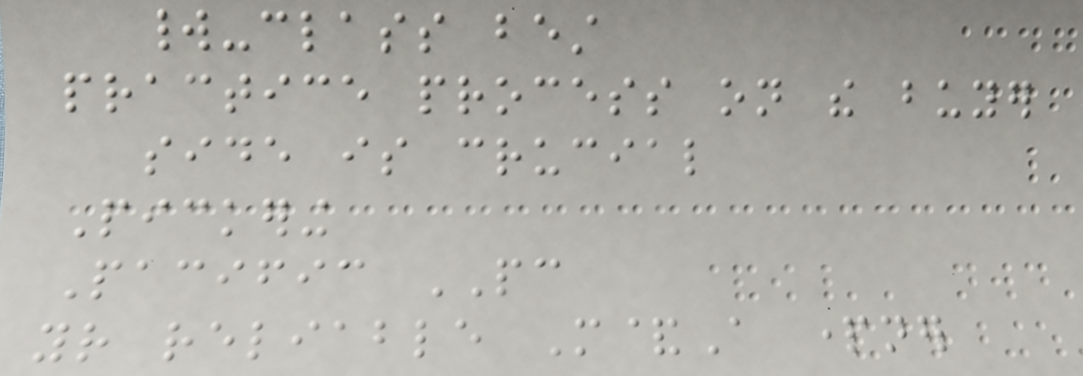world-class best
practice process on the buyer
side is crucial
Pickering
Pacific PC
your reliable M&A partner
